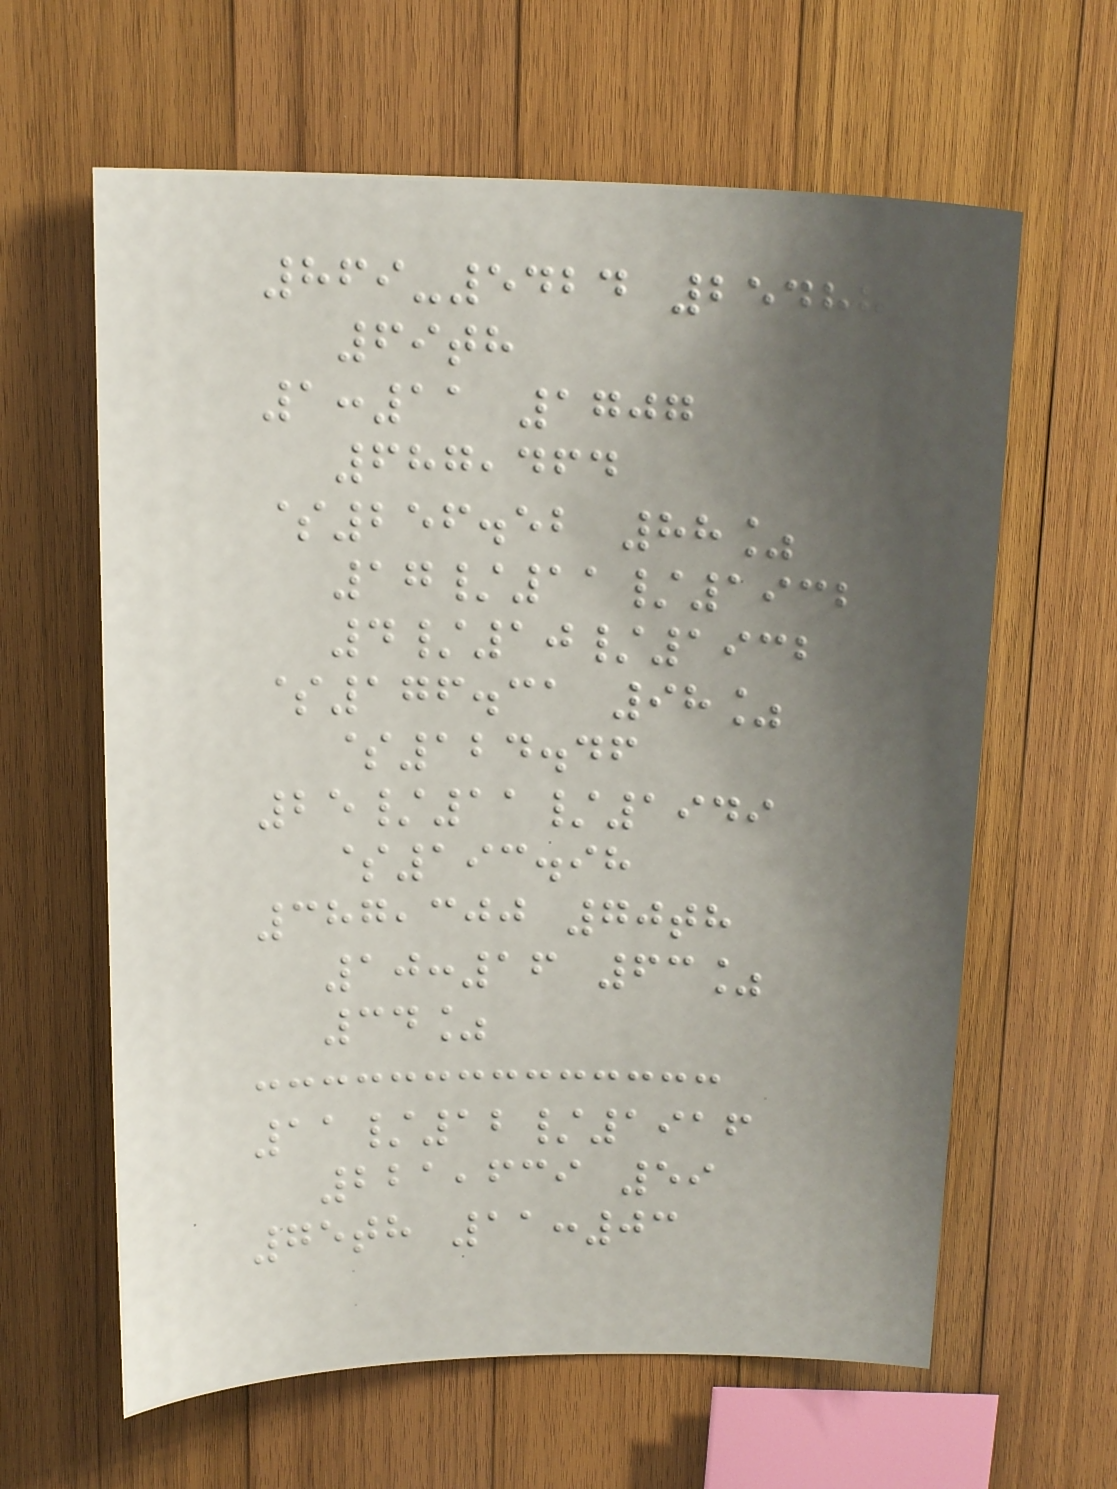869-5424 25488
69th
1:11 1707
687,464
$256.52 88%
17/11/1932
4/10/1932
$176.31 98%
$124.46
25/11/1949
$193.98
387,300 70th
10:16 63%
34%
11/12/1916
221,639 59
75th 11:03
